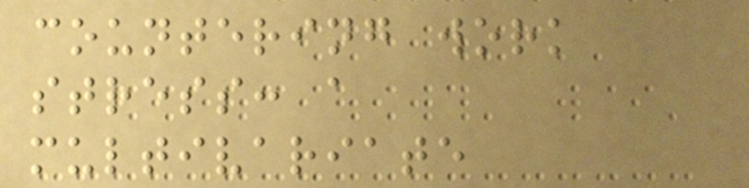countering work
stress: a
multivariate
